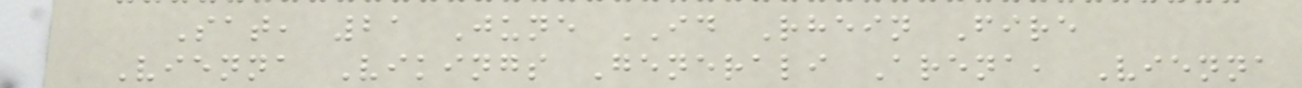Sat, 21 June ID Rhein Fire
Vienna Vikings Generali Arena, Vienna
